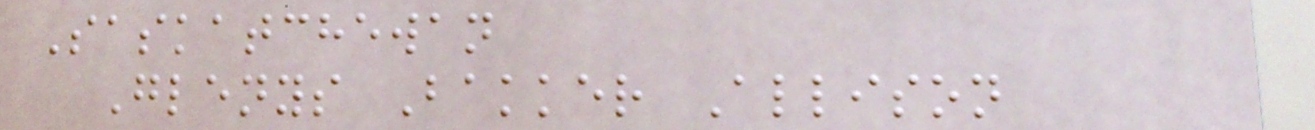Saskatchewan
Glenys Bakker Allison
